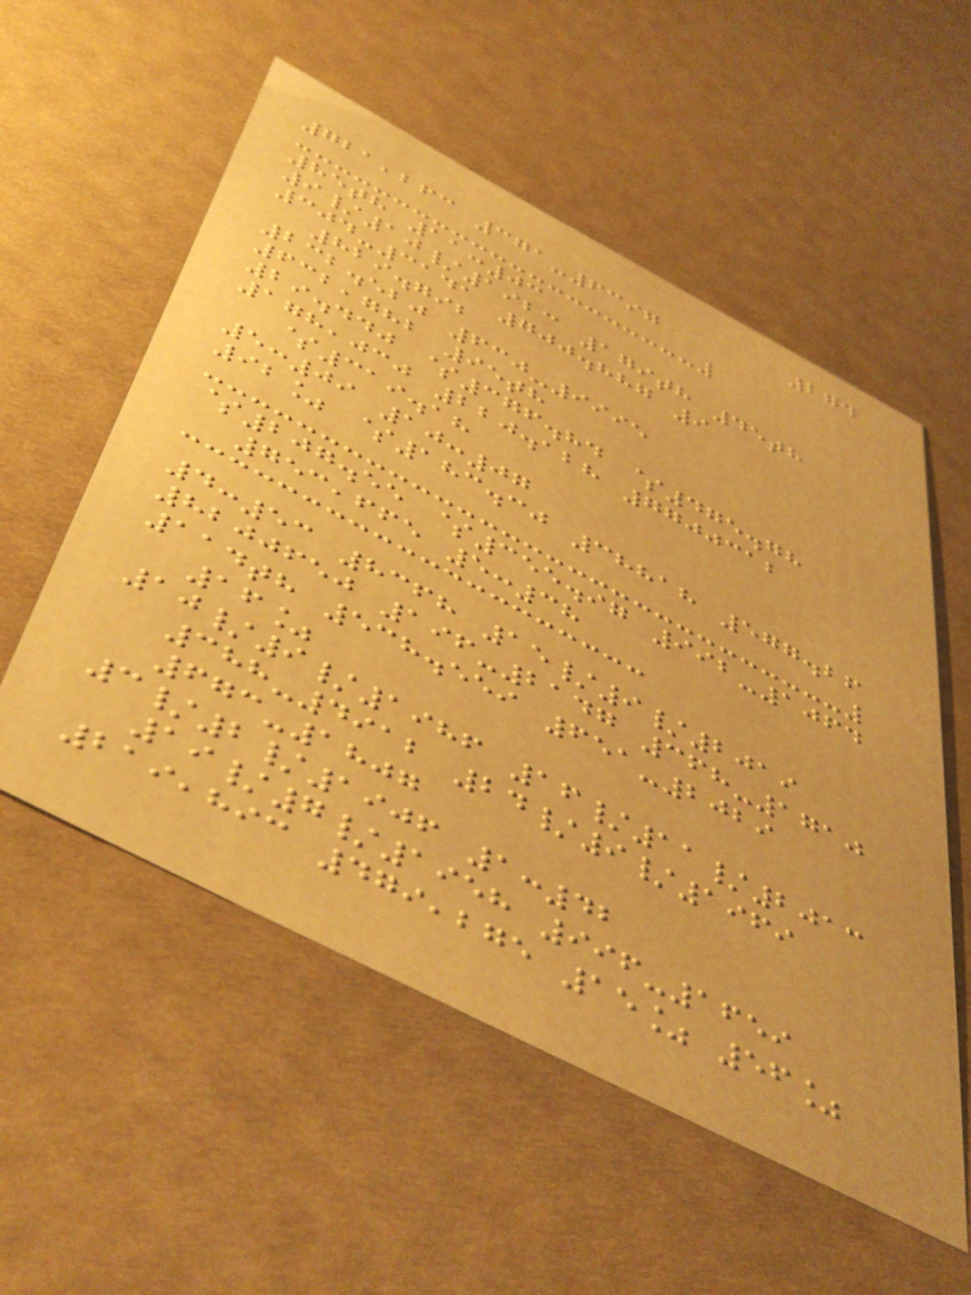274
721,263 371-6397
85th 11:03
9/10/1923 179th 45th
304-3141 700.887 9
829.792
232.520 630-9995
632,782 95th
29.440 $376.84 $475.78
178,030 220.128 7700312
$319.18
5:09 10:07
92% $183.30 38818 577.26
$207.55 $355.97 992-1064
753,665 5:38
4:53 8368 15/9/2019
8200650 196-2147 368-1710
114th 538.559 651-2029
16%
10/9/1986 16/11/2013
388-4912 24/9/1969
673-1807
3/2/1906 1:42
19/7/1958 996-1659
219,893 479,275 15% 56%
